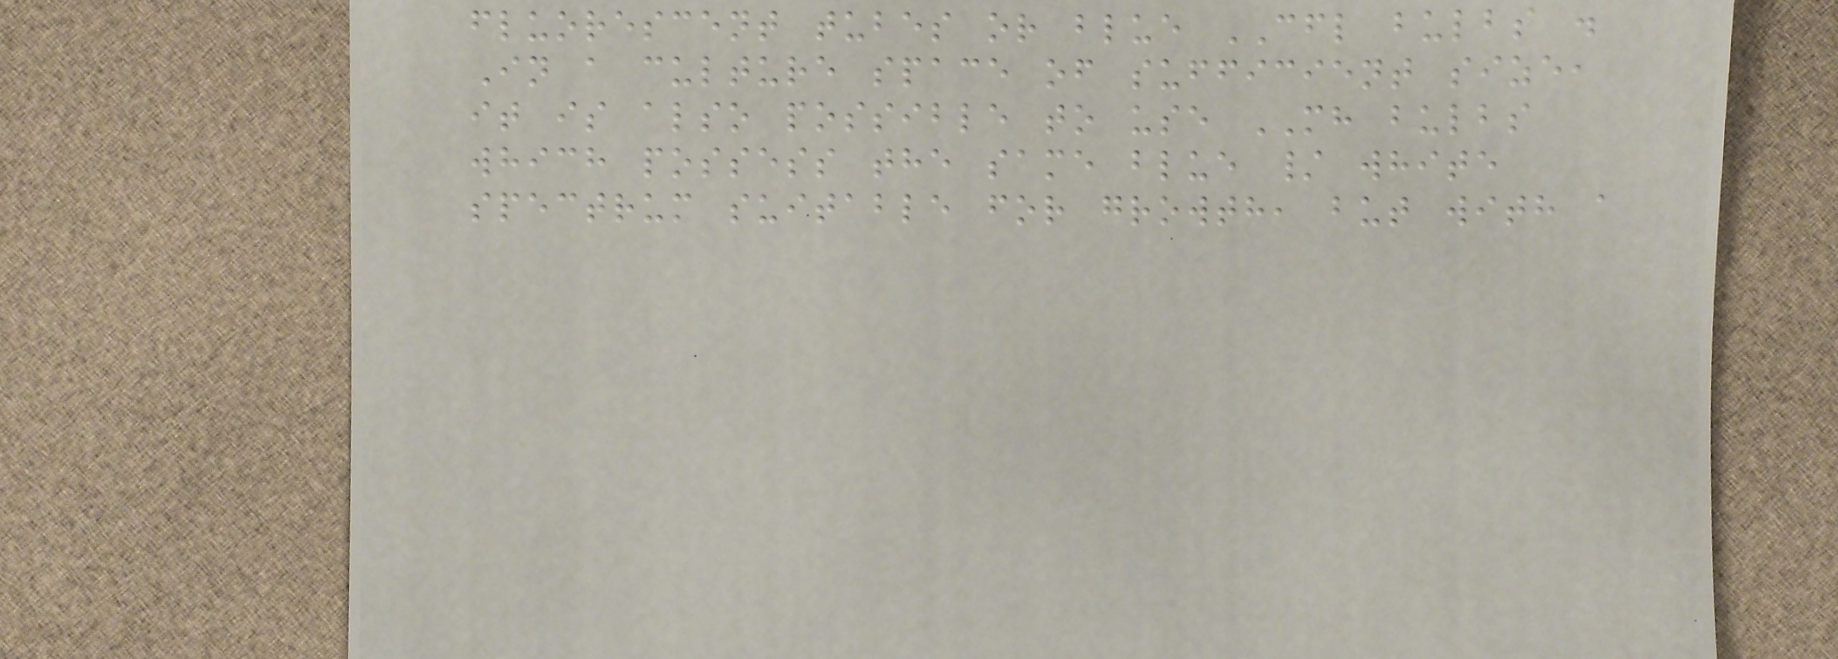fluorescent tubes or blue CFL bulbs .
In a culture space of sufficient size,
it is also possible to use MH bulbs
which possess the same blue / white
spectrum suitable for growth, but with a
